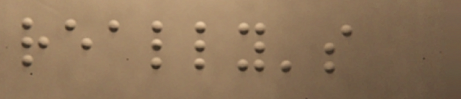really's
